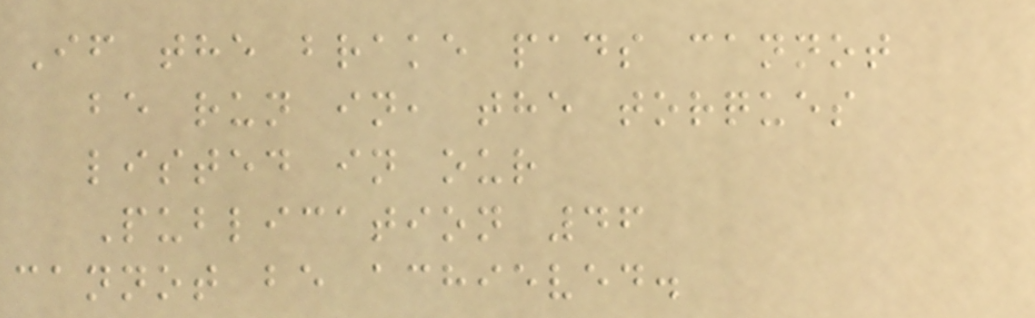If the brake pads cannot
be run in, the torques
listed in our
Publication 46
cannot be achieved.
